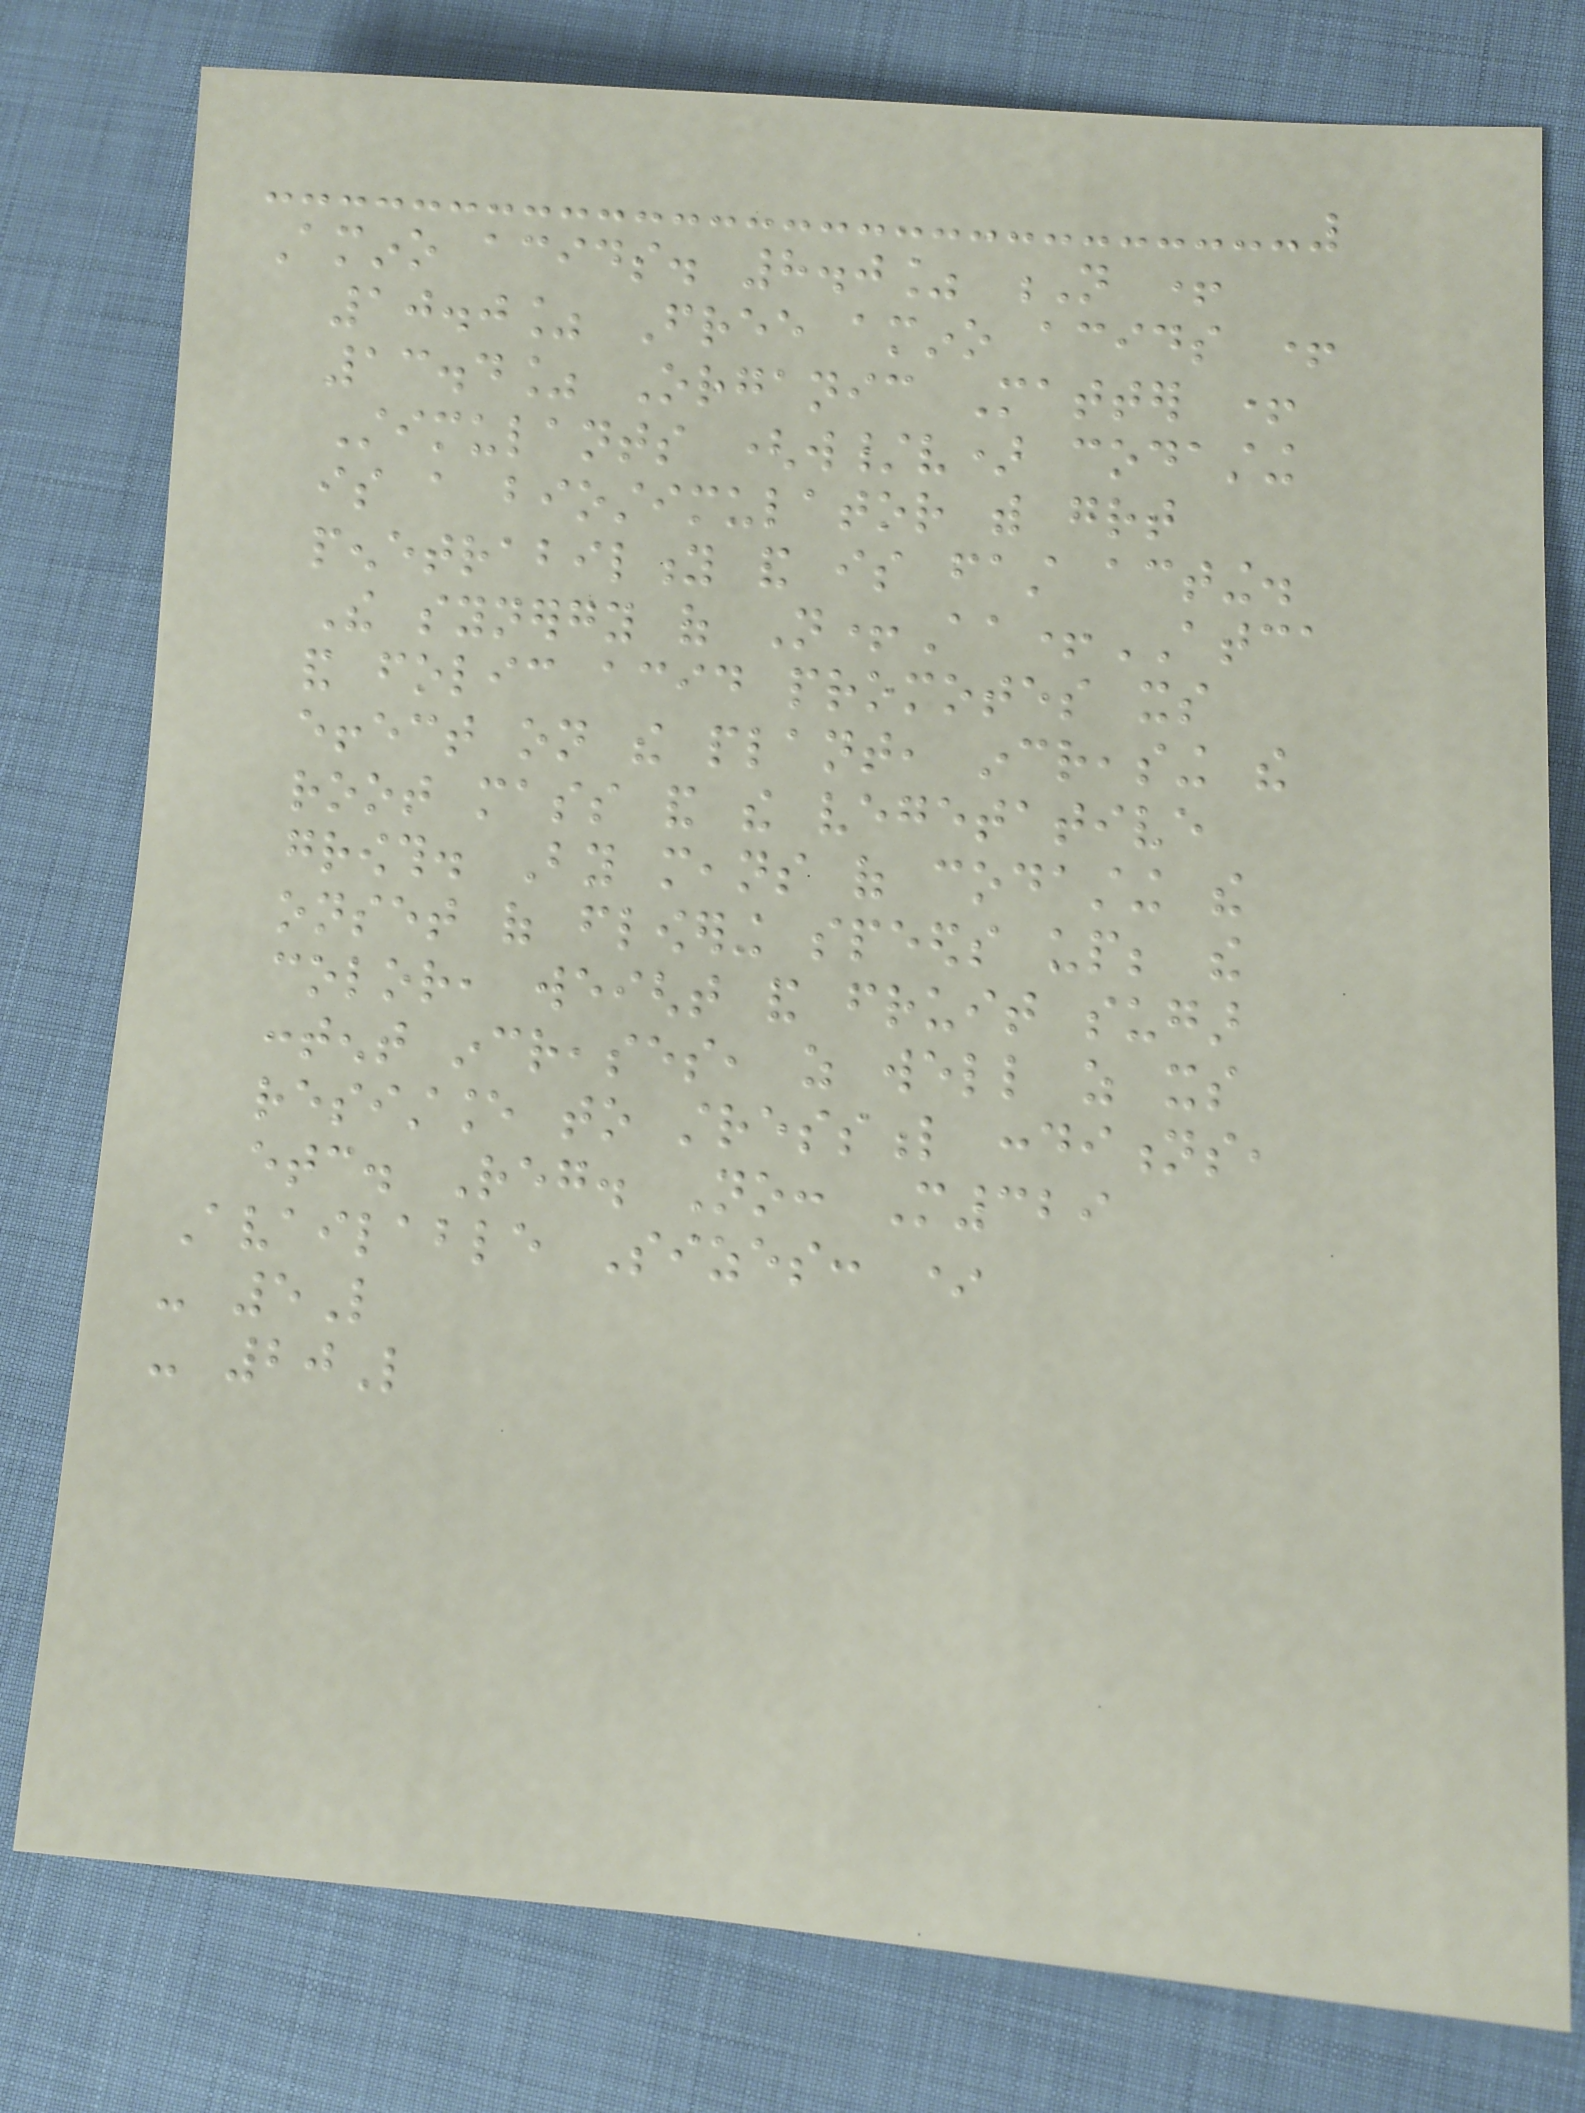Amino acids. 8.0% N +
10.0% Free amino acids +
13.4% Organic Matter +
Stimulants (w/v) codasting
is a biostimulator with great
penetrability and is fast acting.
The synergy of N+Aa+ATCA
and folic acid promotes its
effect on the plant, increasing the
root mass and the vegetative
growth. By means of codasting the
onset of flowering speeds up; the
color, weight and fruit sugar
content increases, as well as its
resistance to stressful conditions,
etc. Reg. No: M329
Available Sizes: *
- 5L
- 20L
